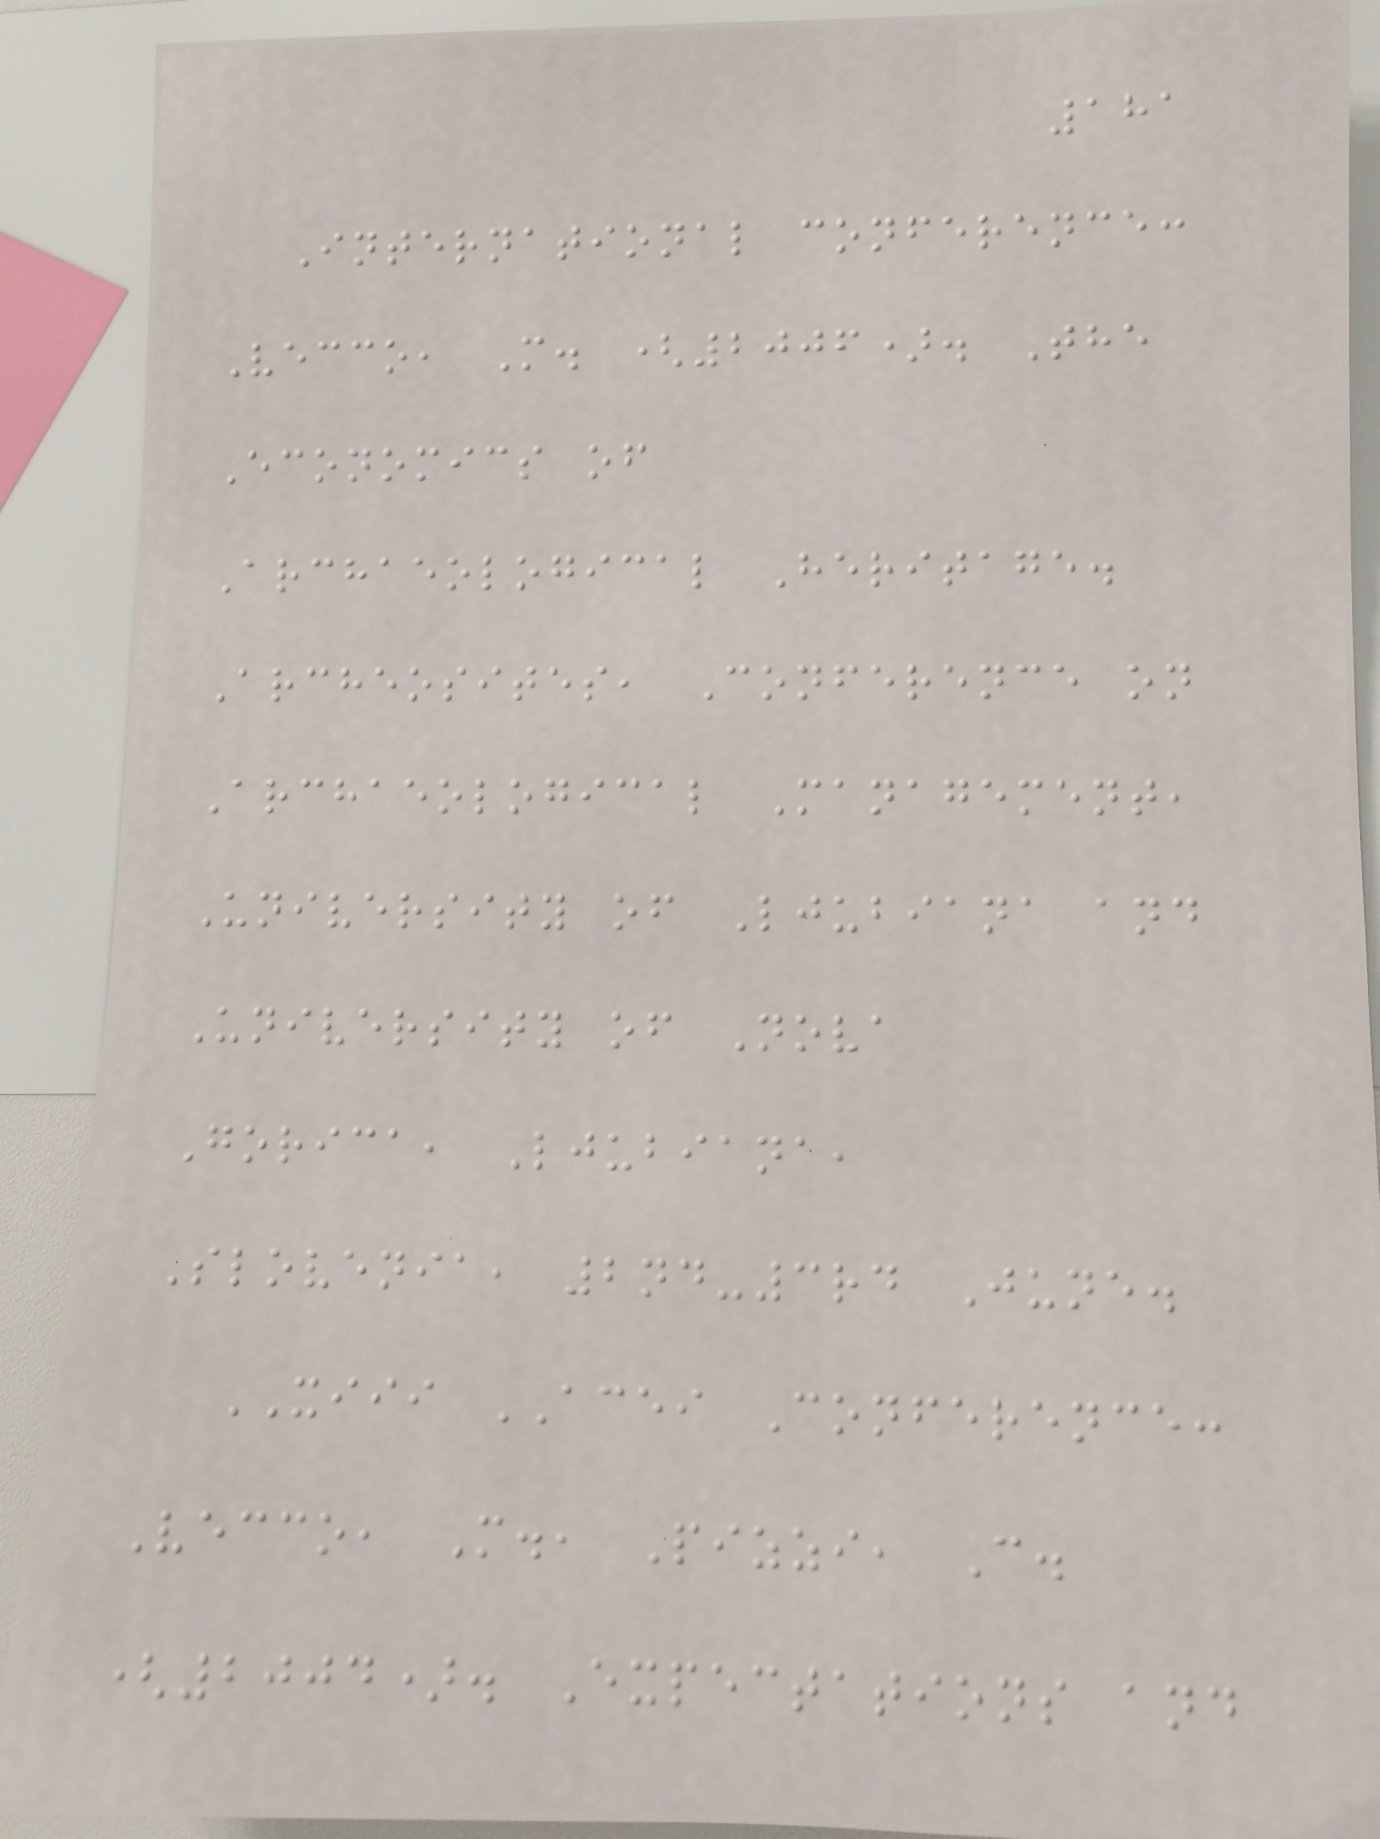181
International conference:
Vecco, M. (2006). The
Economics of
Archaeological Heritage.
Archeosites, Conference on
Archaeological Management,
University of Ljubiana and
University of Nova
Gorica, Ljubiana,
Slovenia, 2nd-3rd June.
XIII ACEI Conference:
Vecco, M., Pizzi, C.
(2004). Expectations and
